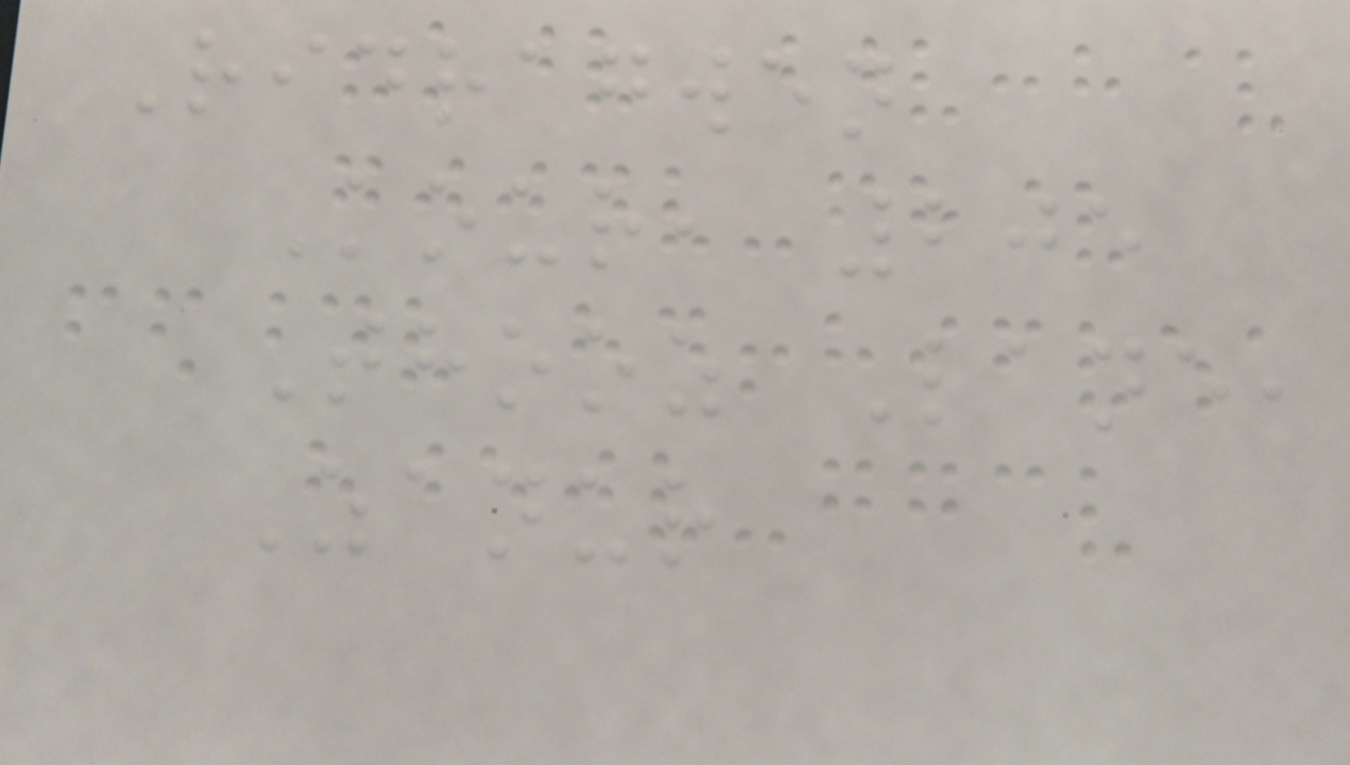Ridragwen
Kour, 205
Thooz Lane,
Zanur
